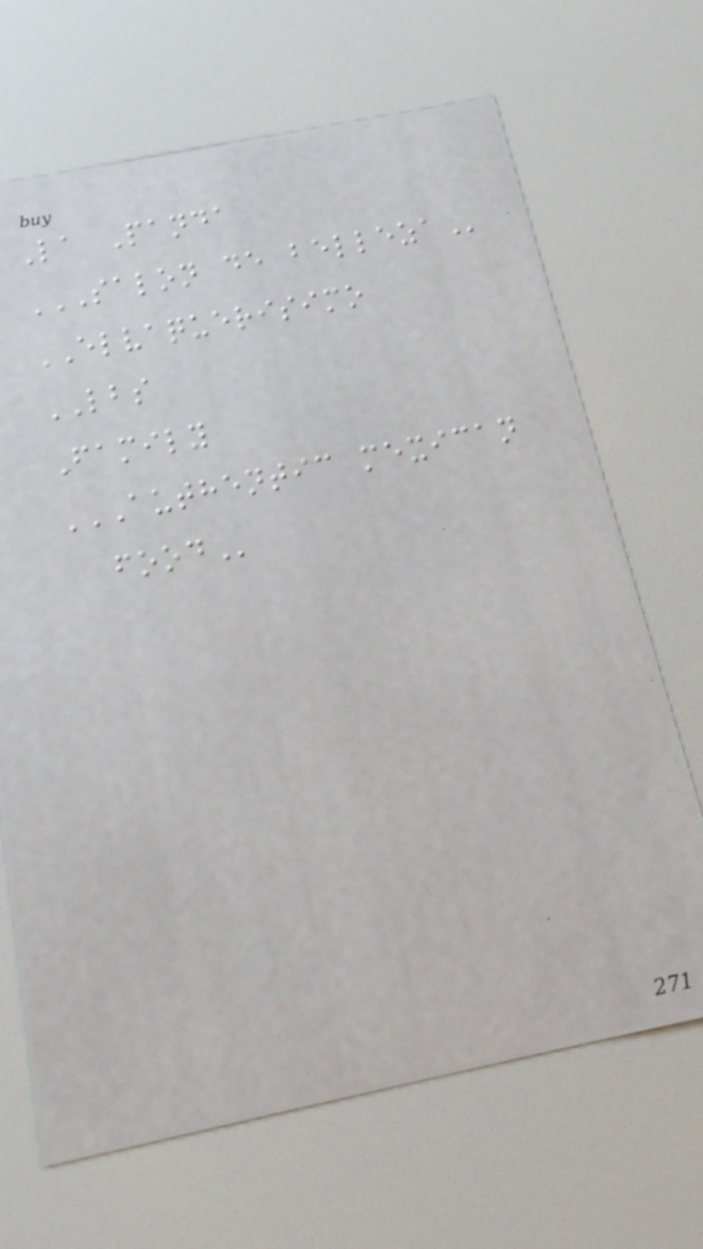La Panda
SALON DE BELLEZA
ELVAQUERISIMO
LBS
Family
AUTHENTIC MEXICAN
FOOD
